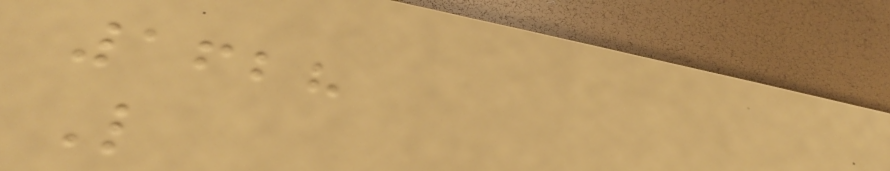1628
L
